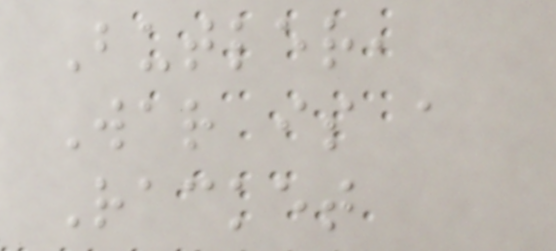Butler,
War is a
Racket
